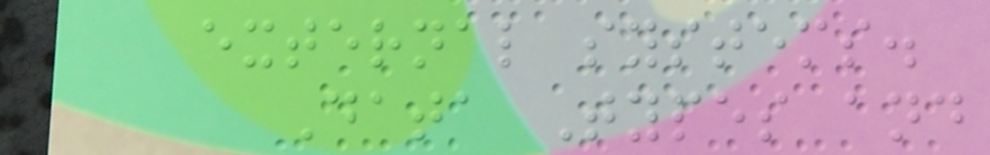external systems.
Data Types and
